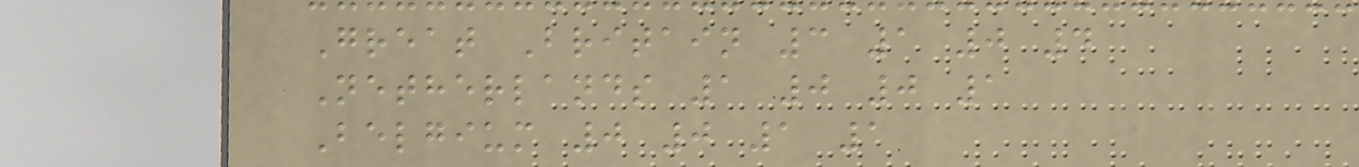Great Britain 3 1 0 4
Netherlands 1 0 0 1
Belgium 0 0 1 1
